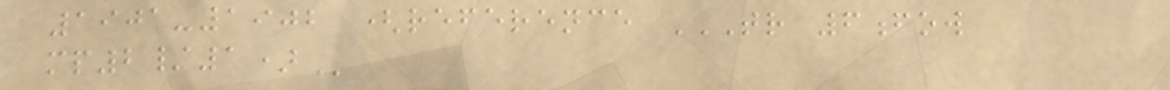1901-1902 (reference TR 6FOW
MP2/1)
